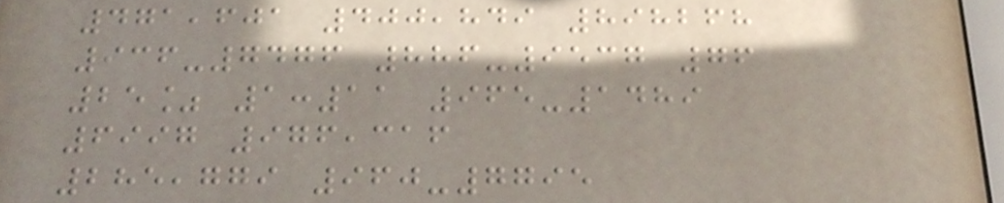471,601 400,849 898268
936-7476 886-9537 76
25% 1:11 965-1489
6997 976,316
285,779 960-7795
